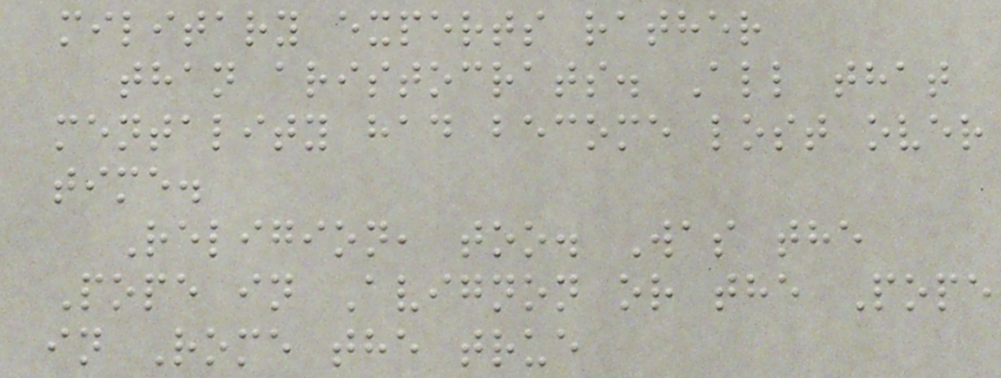military experts rather
than aristocrats. All that
mentality had become lost over
time.
Religion, too. Was the
Pope in Avignon or the Pope
in Rome the true
